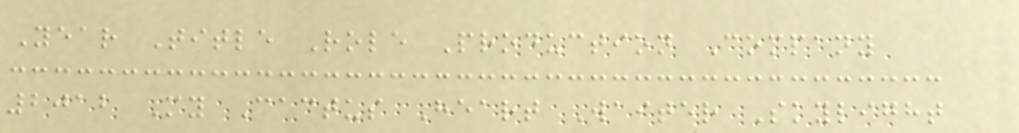Year Title Role Production Company
2012 My Cactus Heart Waiter Skylight
